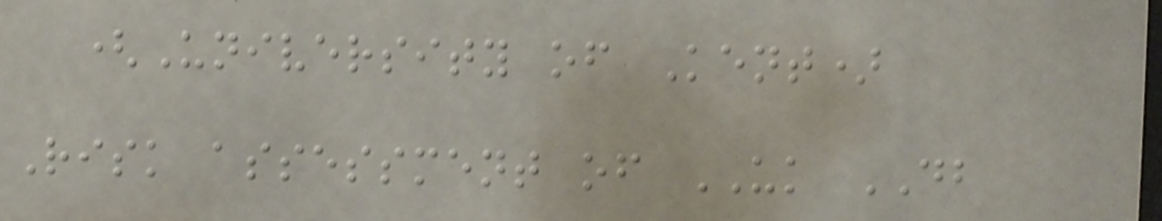(University of Kent)
Risk assessment of UK DB
